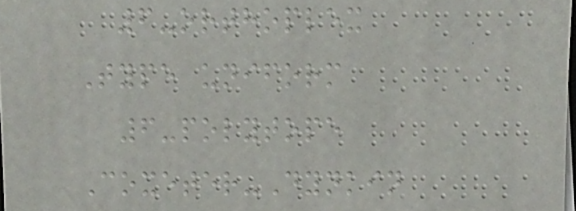6-orthoplex
Type uniform
6-polytope
Coxeter-Dynkin
